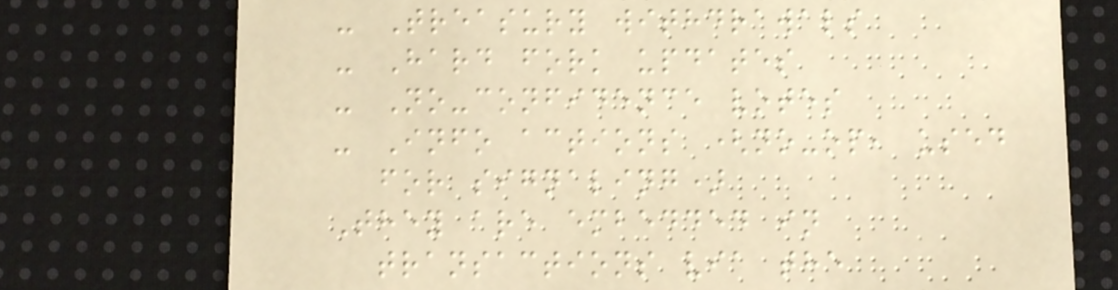- Treasury withdrawals
- Hard fork updates
- No-confidence votes
- Info actions (no-op, used
for signaling)
They are embedded in
transactions via the
